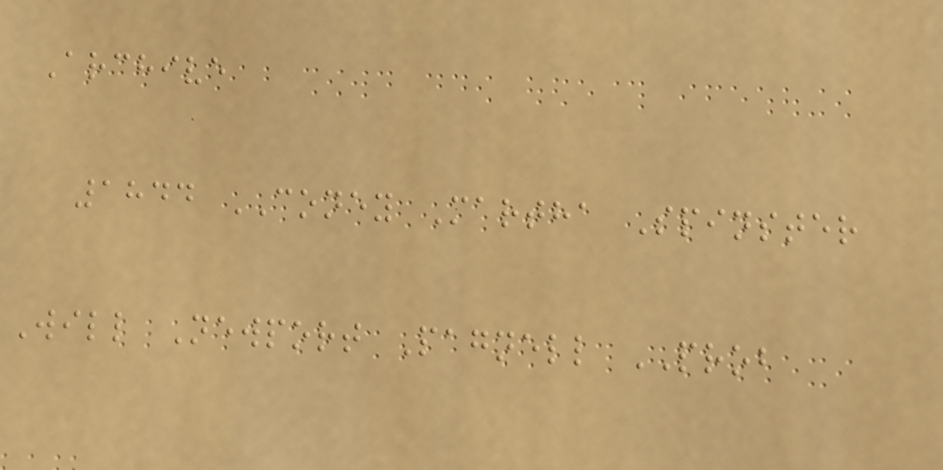Archive
1844 CONEY Martha Spinster
Will Newport Pagnell PROB
